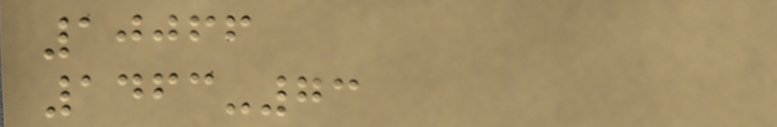10066
1463-73
